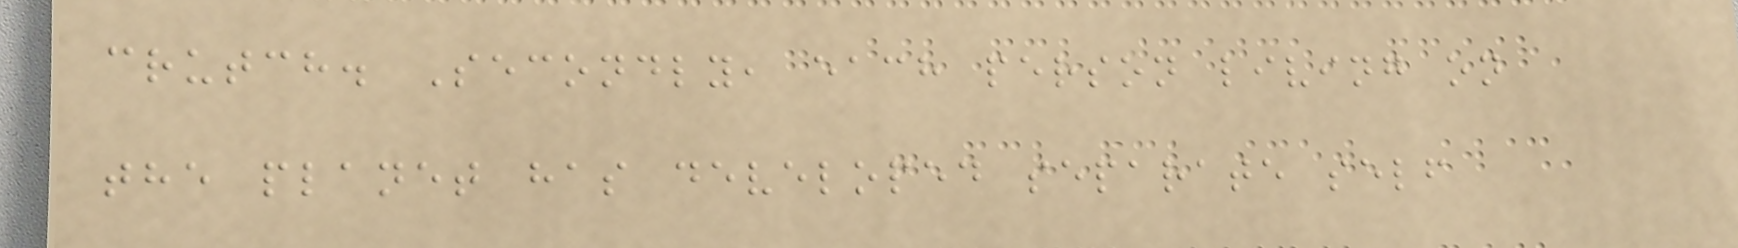crutch. Secondly, each person living on
the planet has developed separate self
